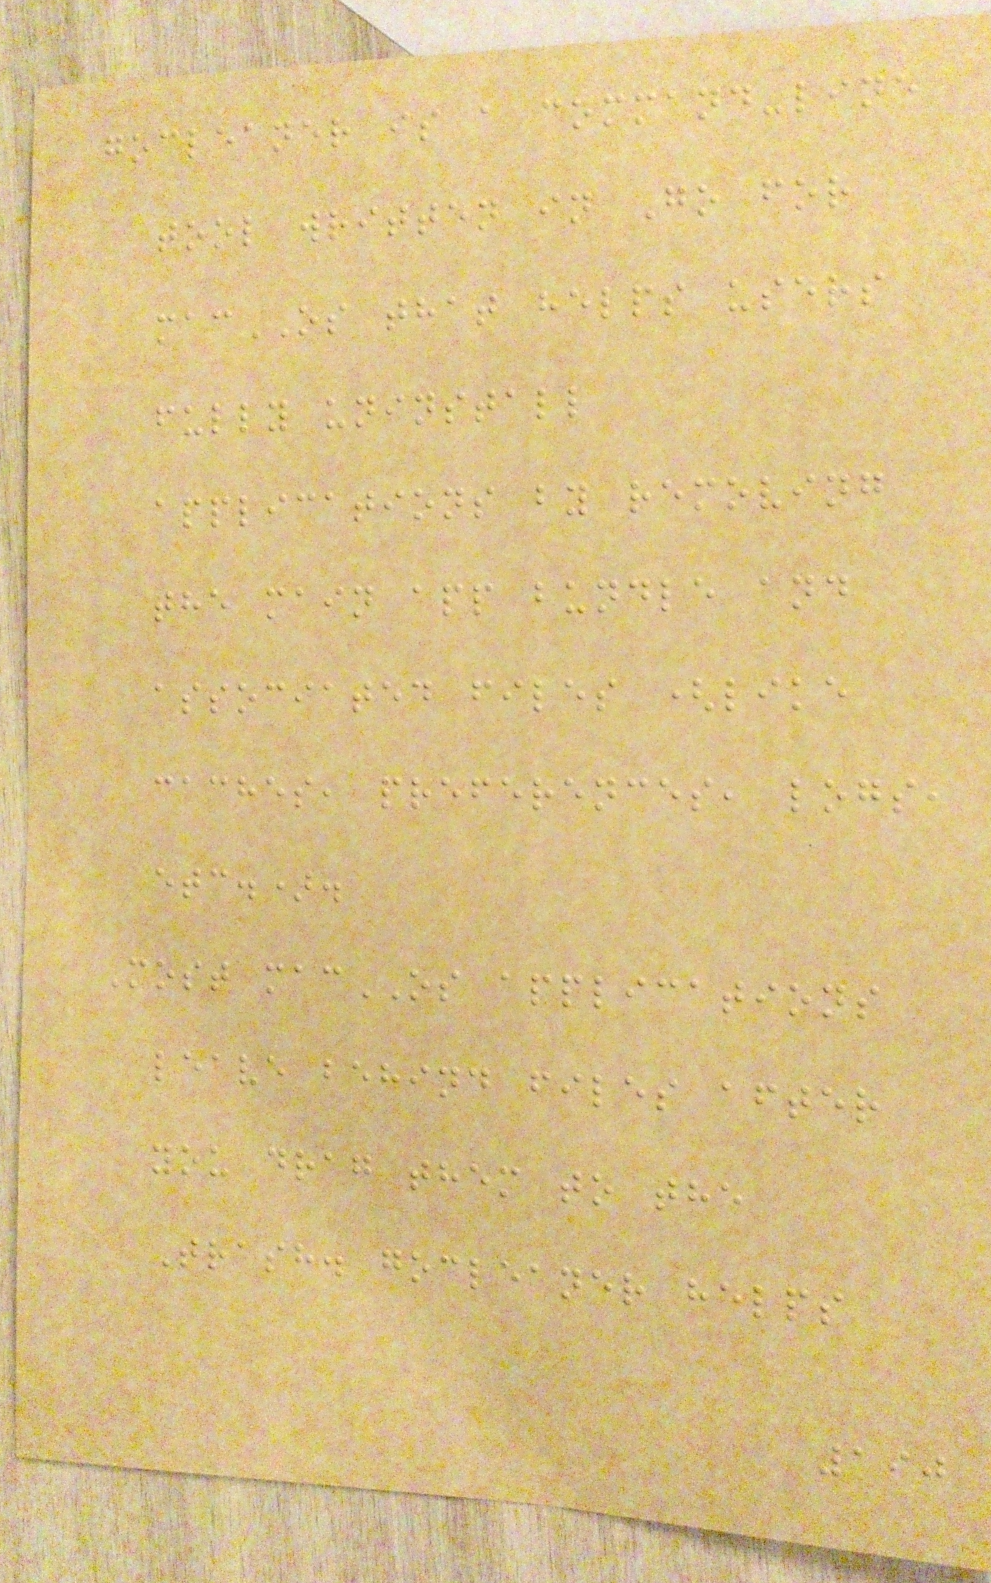gocleaner is a command-line
tool written in Go for
macOS that helps users
fully uninstall
applications by removing
the main app bundle and
associated files (like
caches, preferences, logs,
etc.).
Most macOS applications
leave behind files after
you drag them to the
Trash. gocleaner helps
190
